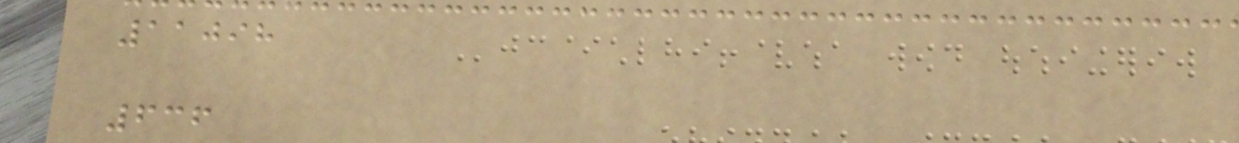11098
636
